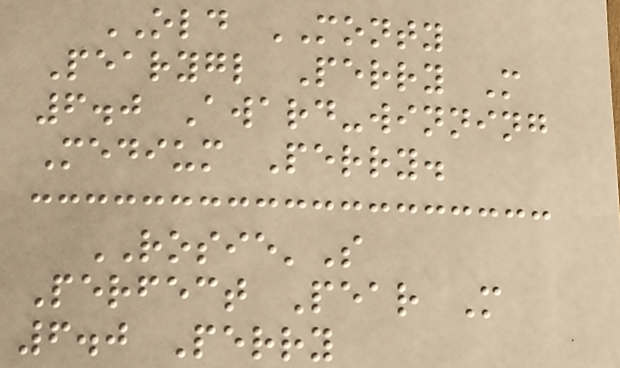OLD MONTY
Pearygl Perry M
6.0 Award-winning
Medium Perry.
ROSIE'S
Perfect Pear M
6.0 Perry
